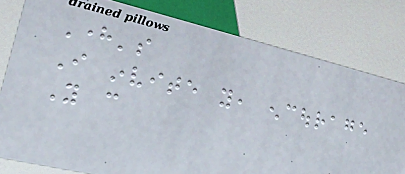Here's
I invite you, encourage
You can
